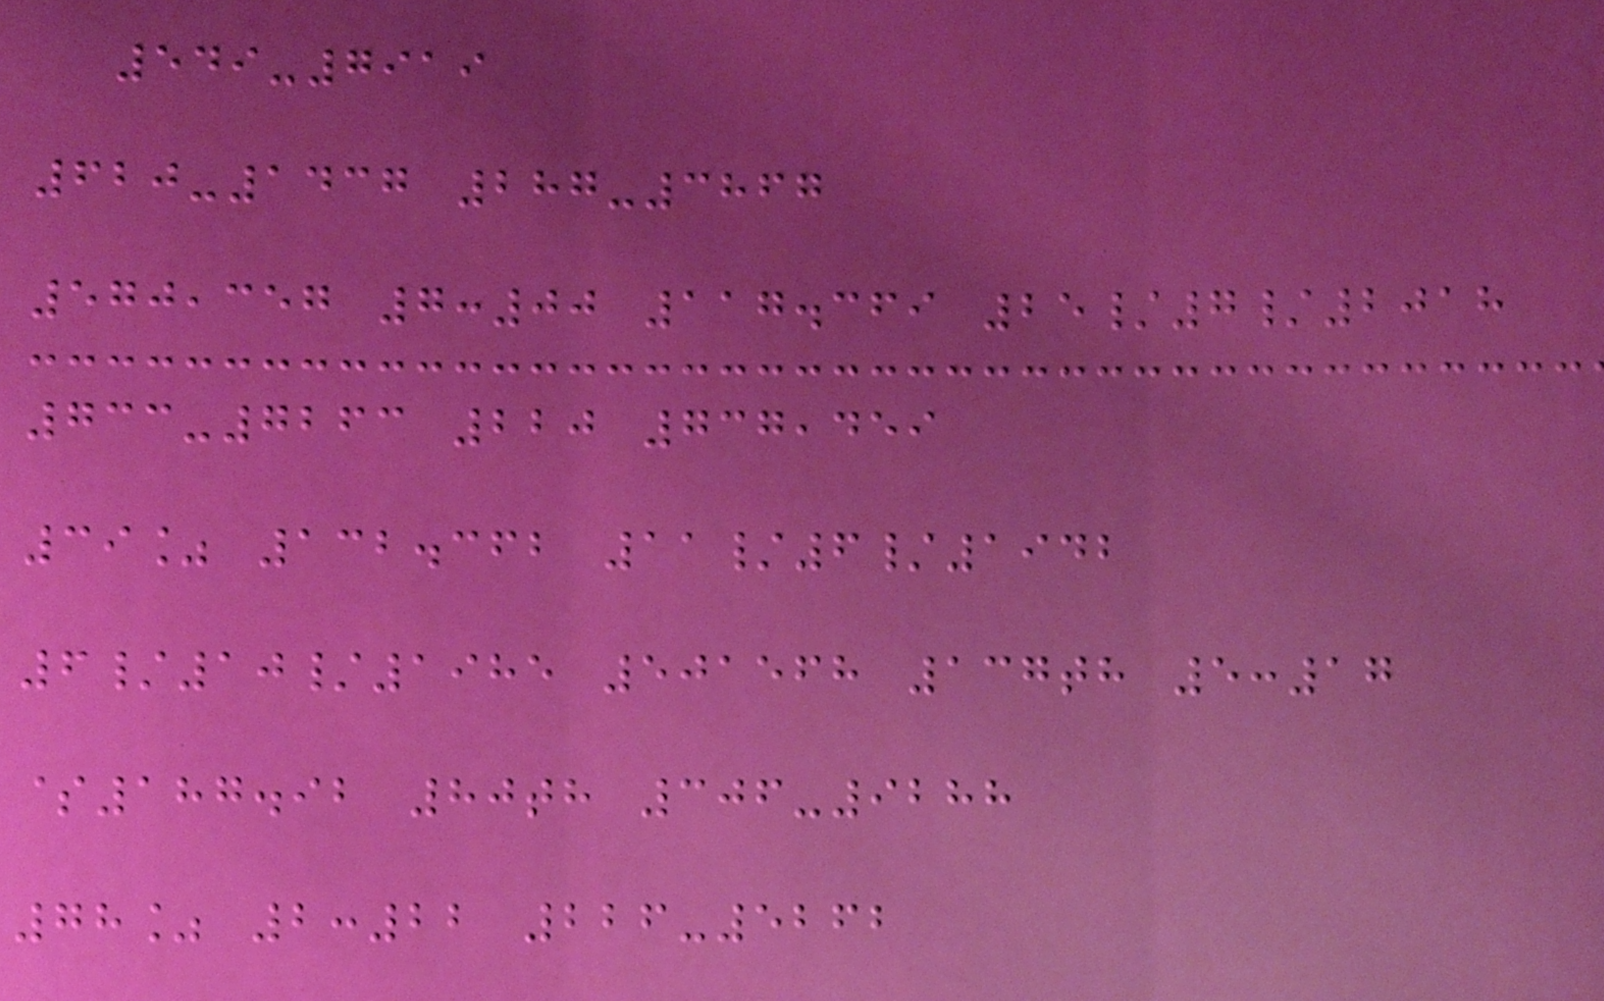549-7919
620-1437 287-3867
570,357 7:00 117.369 25/7/2018
733-7263 220 737,459
39% 132.362 11/6/1942
6/10/1985 501568 137th 5:17
$187.92 80th 306-9288
78% 2:22 226-5262
